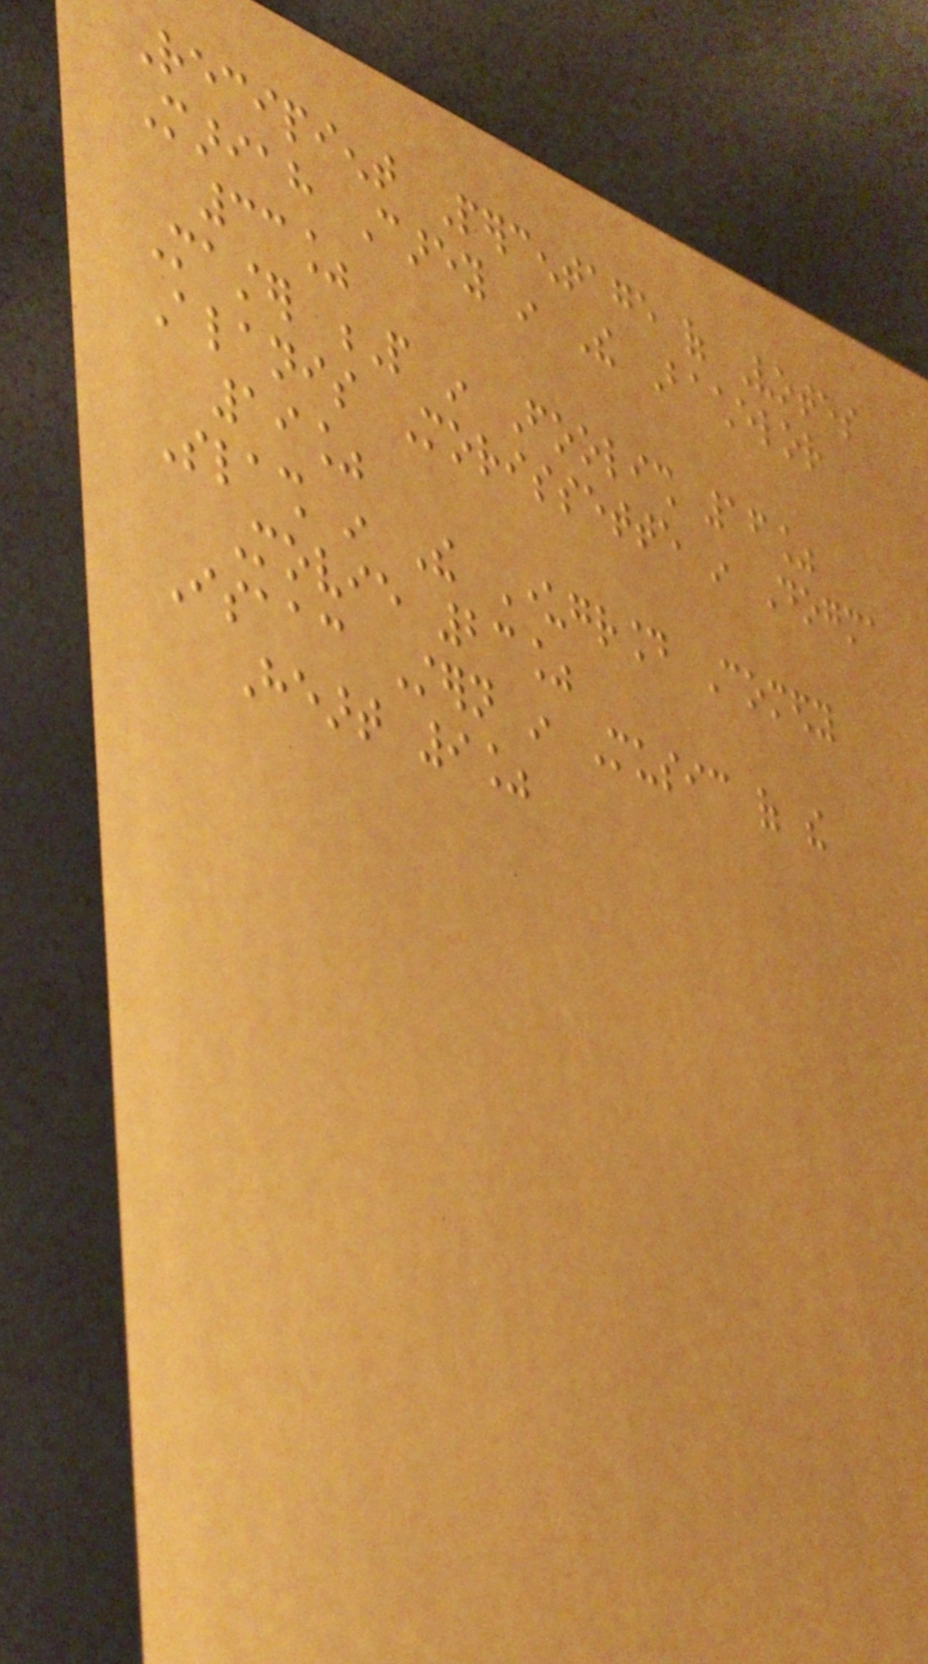Recipient Percentage of Votes
Mariah Carey in The Bachelor
33%
Master P in Foolish 16%
Alanis Morissette in Dogma
19%
Slash in The Underground Comedy
Movie 23%
Isaac Stern in Music of the
Heart 9%
